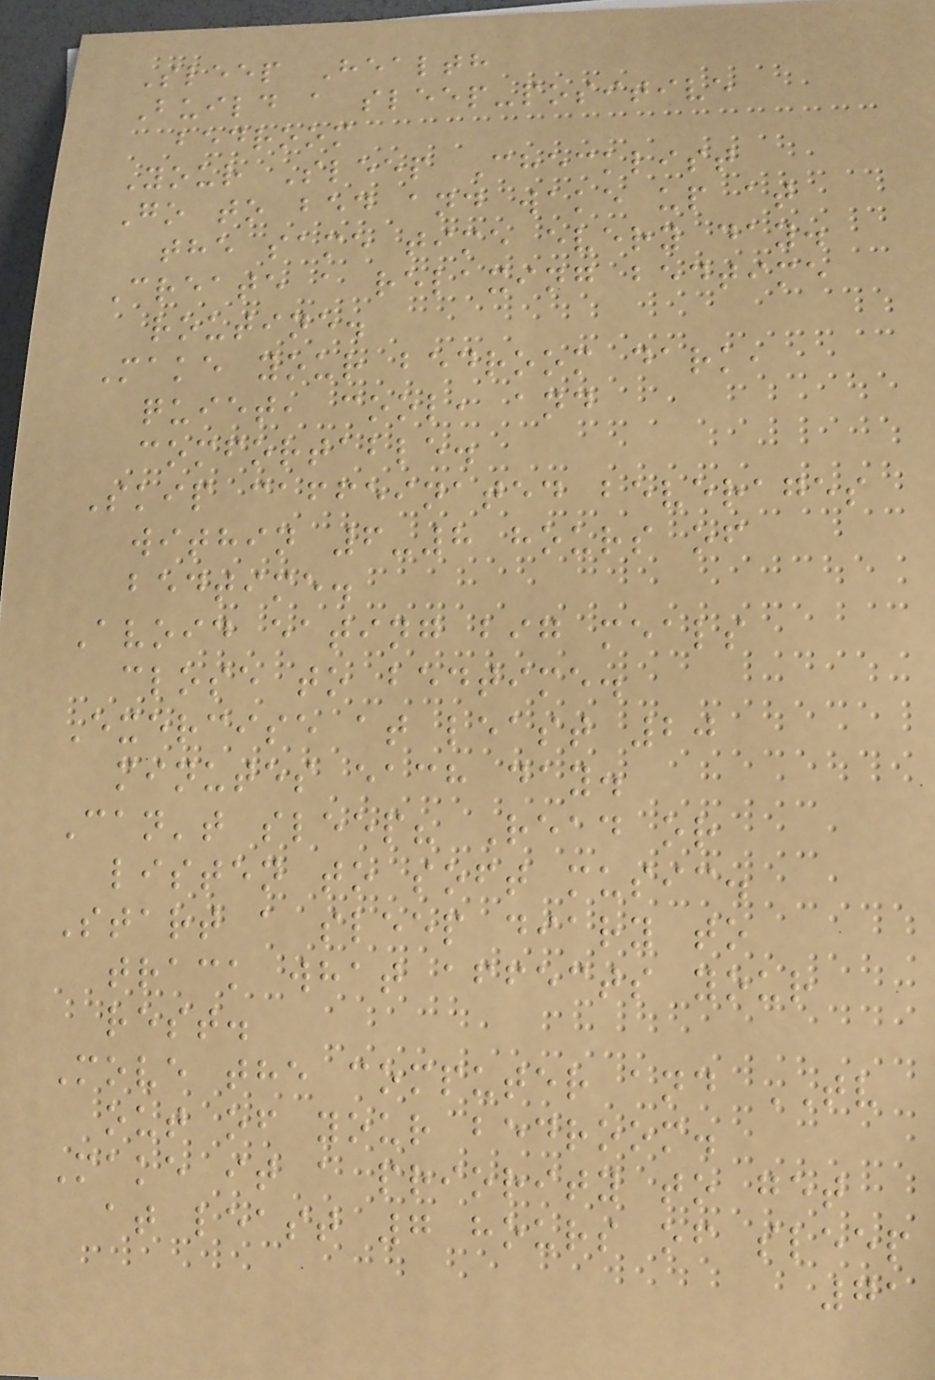Sleep Health
Build a sleep-positive
bedroom
Your Sleep Checklist
Go to bed and wake up at
the same time every day.
Create a relaxing bedtime
routine.
Make your bedroom dark,
quiet, cool, and
comfortable.
Skip caffeinated beverages
within 6-8 hours of
bedtime.
Avoid eating big meals
close to bedtime.
Exercise at least 20
minutes each day.
Can't sleep? Read or
listen to soft music.
Start a sleep diary to
track what affects your
rest.
Move the computer and TV
out of your bedroom.
Make it a priority to get
at least 7 hours of sleep
71
